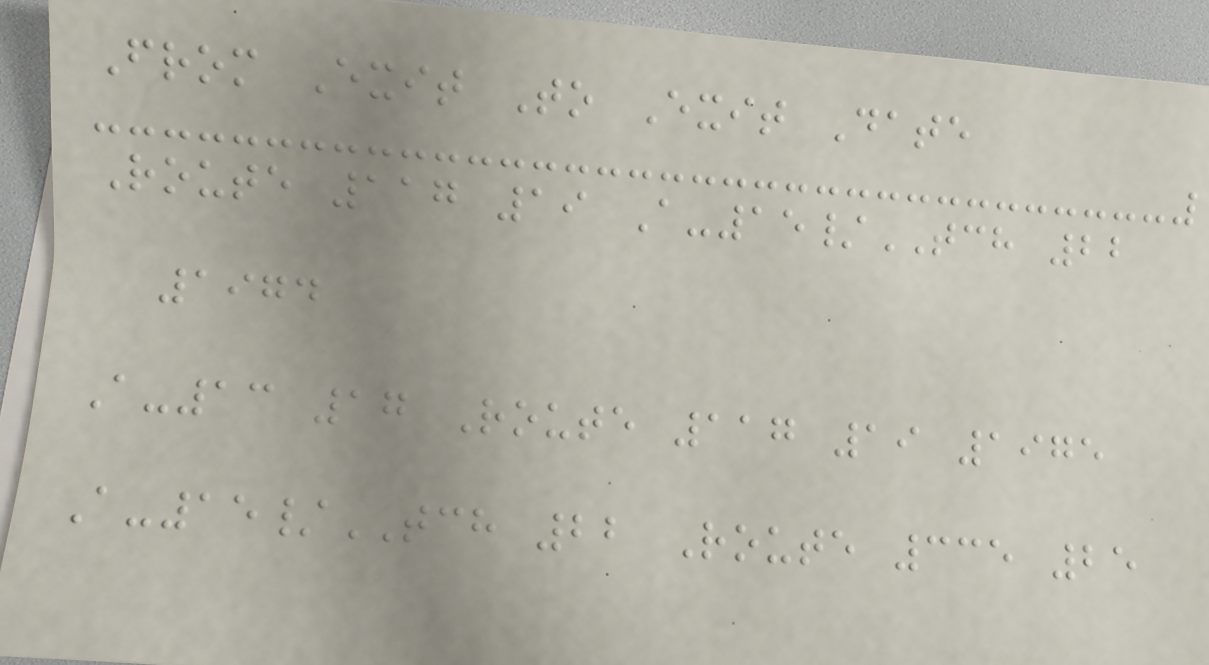From Exit To Exit Date
Route 117 19 A-15/TCH 22
1974
A-13 17 Route 117 19 1975
A-15/TCH 22 Route 335 25
